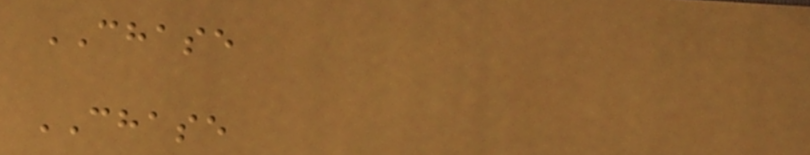CHASE
CHASE
